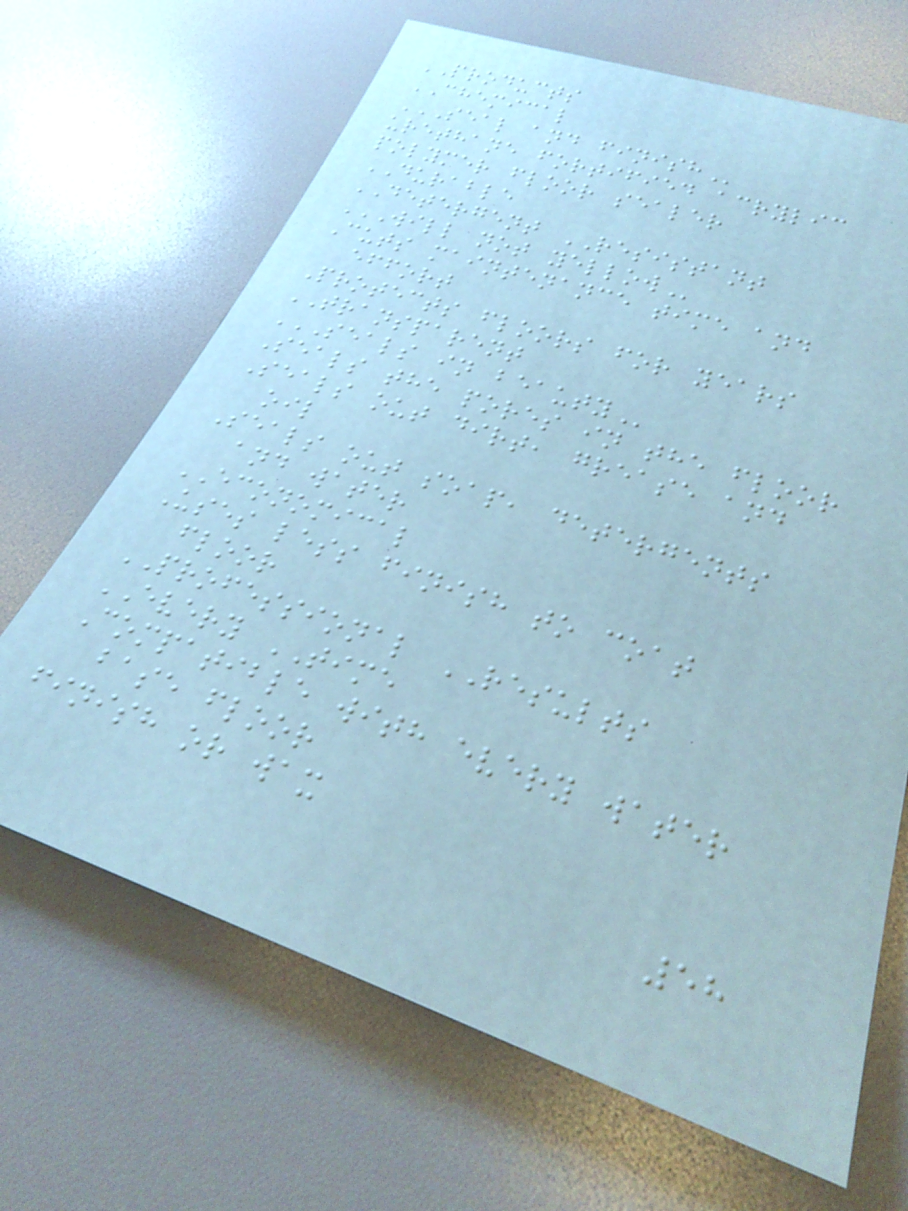PRODUCTS
CHEMICAL
SEAL AND FINISH
urethane fortified acrylic
polymer floor sealer
DURABLE
DETERGENT RESISTANT
WILL NOT YELLOW
Cuts maintenance time and
effort
Protects floors for years
TRANSPARENT
SEALS IN BEAUTY
Seals the pores in the floor
Seals out dirt, grease and
oil
Seals out soap, detergents
and water
ECONOMICAL
Uses less finish to coat
floor
PROFESSIONAL RESULTS
EVERY TIME
Compatible with every water
base floor
finish or wax
58
